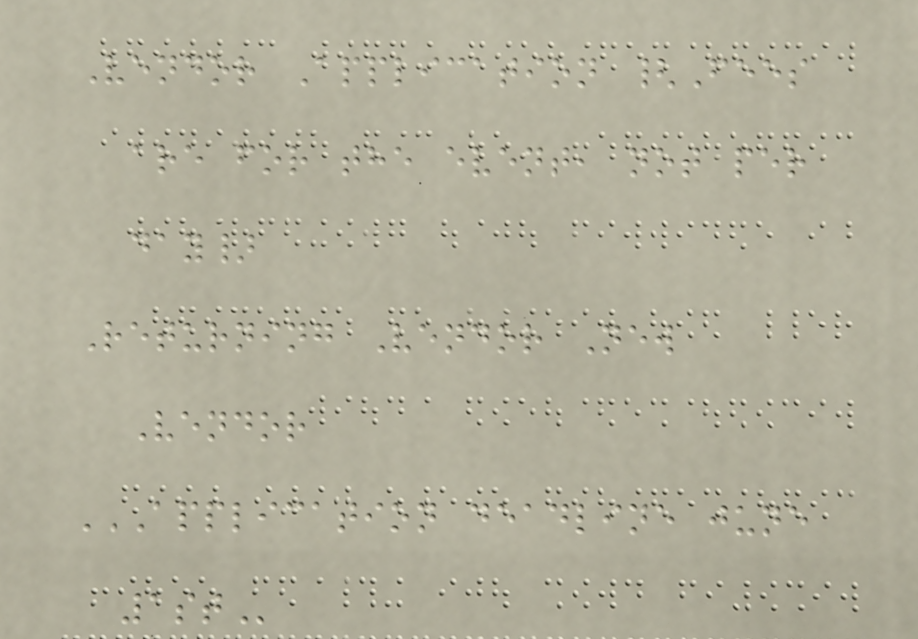Vendor Application {Fees
are for the event, not per
day}
Returning Vendor New
Vendor
APPLICATION DEADLINE JUNE
1ST
